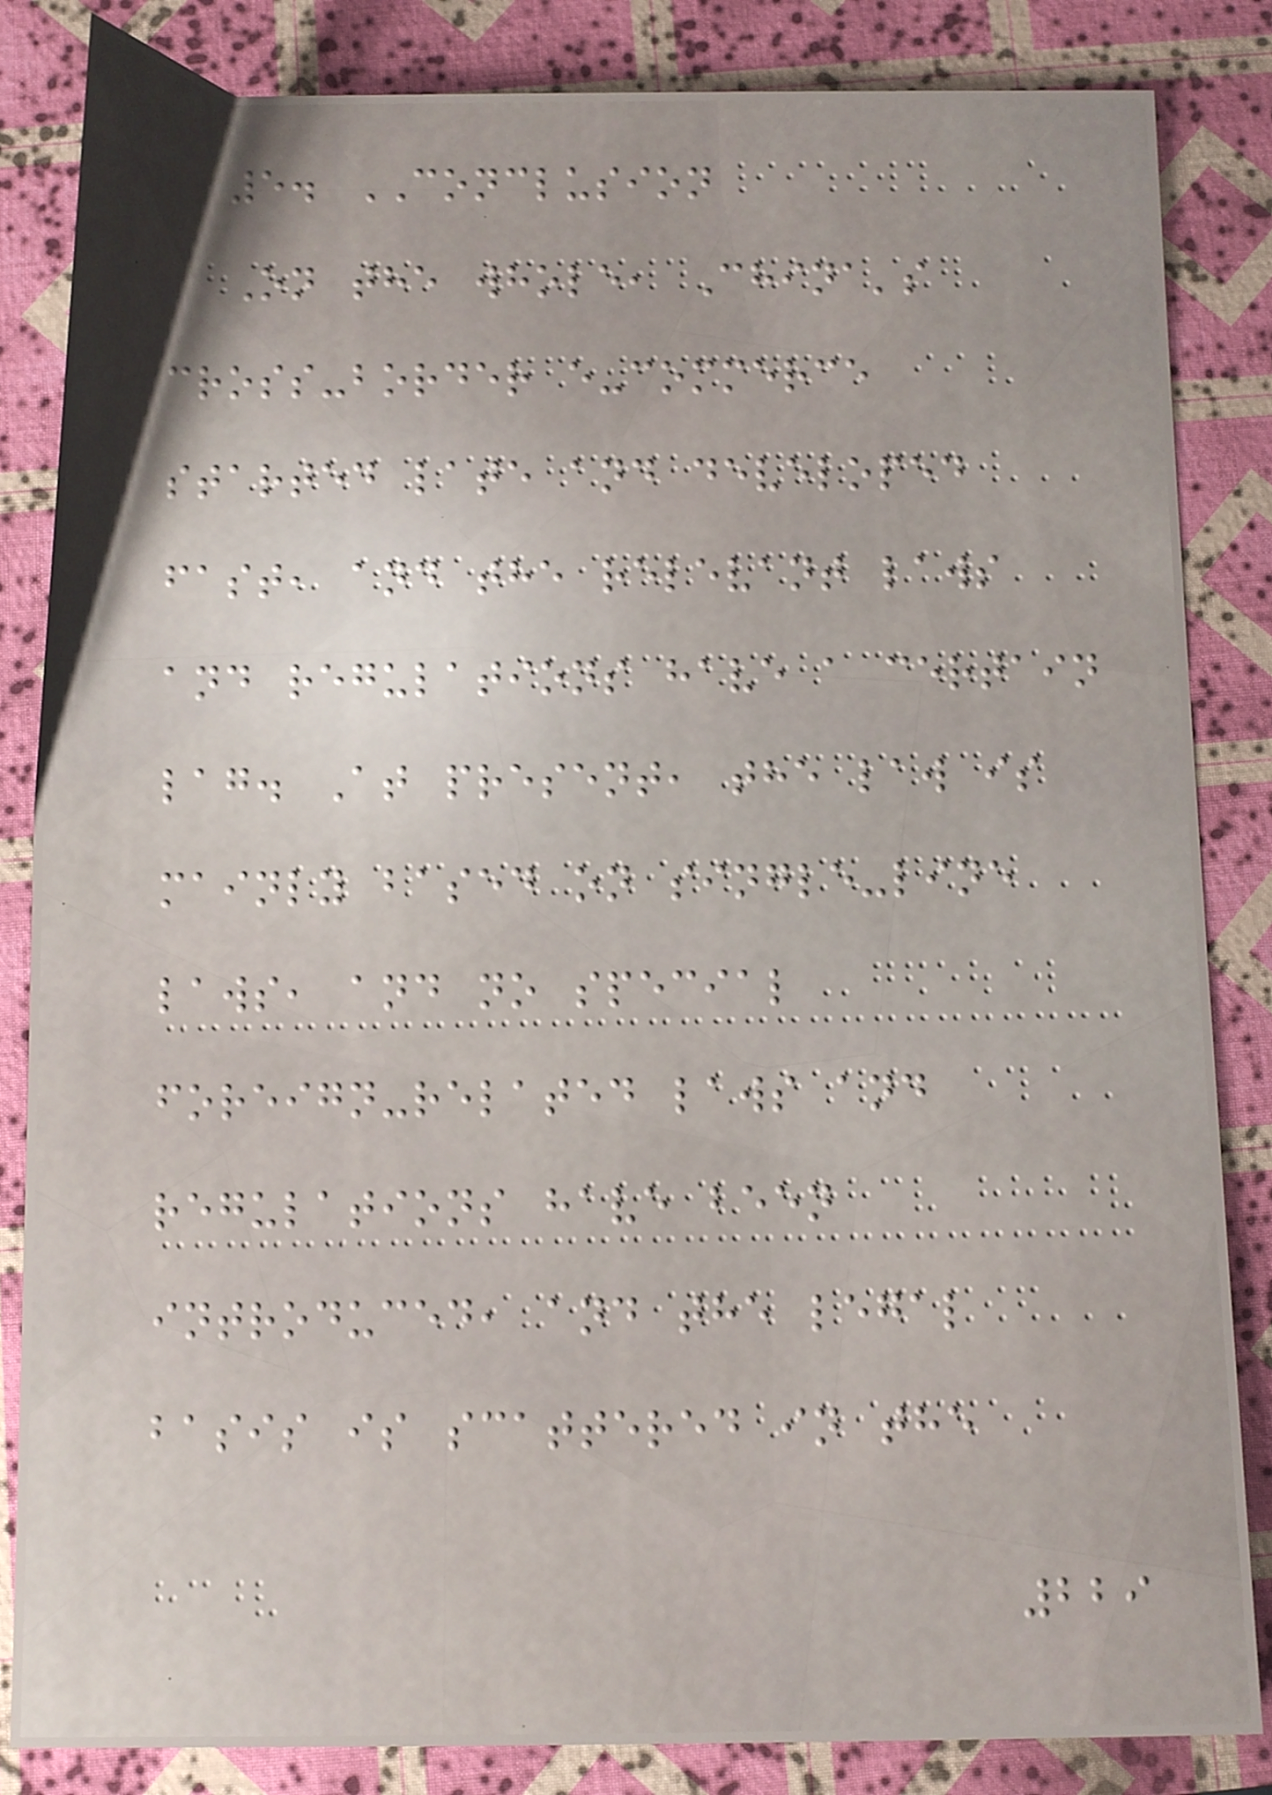5. CONCLUSION
On the whole, China's
cross-border e-commerce
started late and developed
fast, and the relevant laws
and regulations have a certain
lag. At present, the law is
mainly based on single-line
laws, and no special
foreign-related laws and
regulations have been
introduced, and the legal
basis is scattered in the
229
